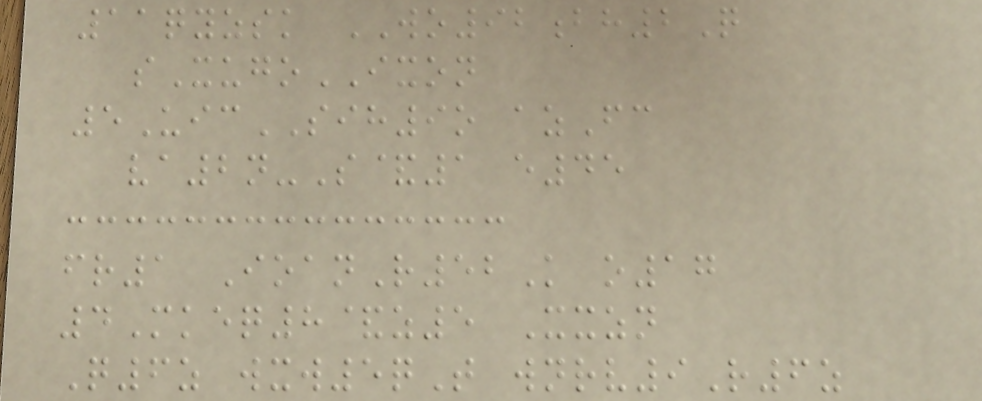11qyzsk WO92bh2Q
sXugoIXON
5UicSIH9o azFc
va2n-S&1 e45
fr1 IoanR52K o17
4Mkeq8&z5 Xxzn
Q6z wxw5qT wnrv9R6z
